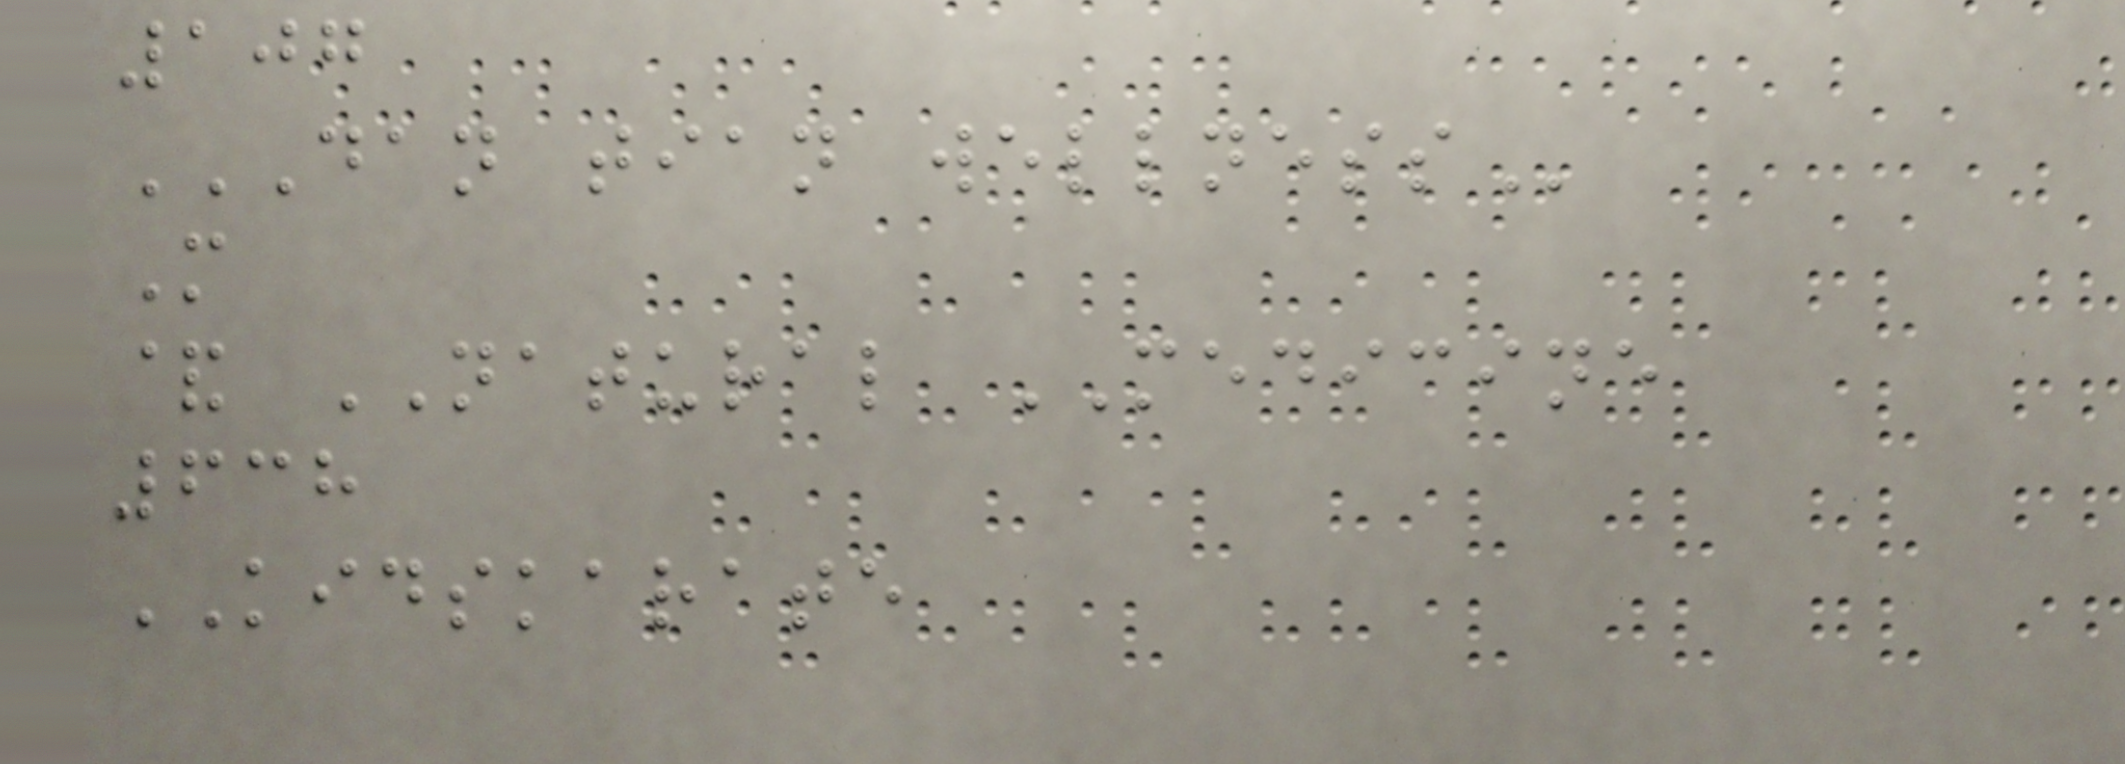107
DAN TIAN WELLNESS
M
& NATURAL MEDICINE
638
KIDSKARATE
